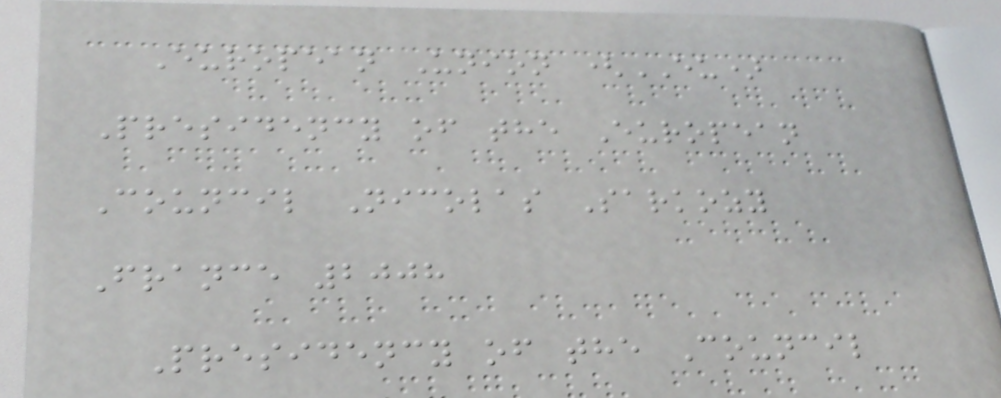European Union (EU)
Presidency of the European
Council Nicolas Sarkozy
France 2008
Presidency of the Council
